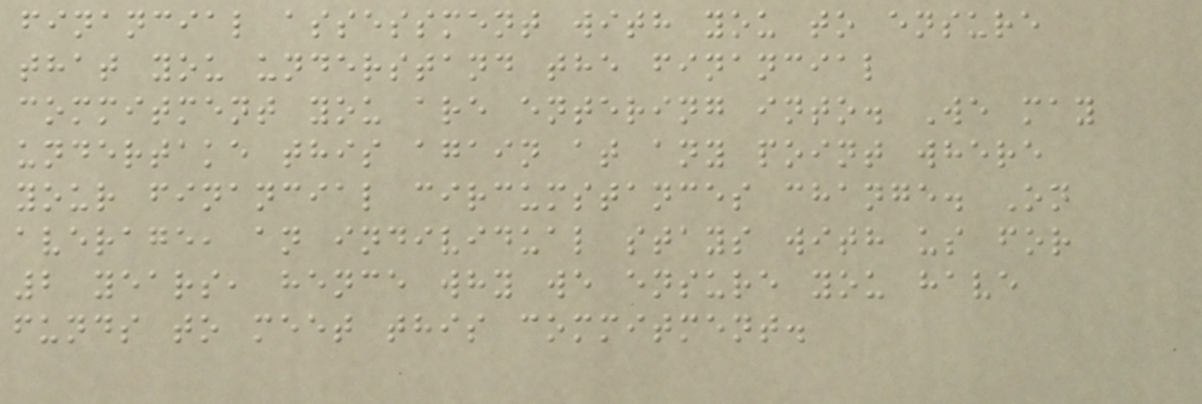financial assessment with you to ensure
that you understand the financial
commitment you are entering into. We may
undertake this again at any point where
your financial circumstances change. On
average, an individual stays with us for
2 years, hence why we ensure you have
funds to meet this commitment.
